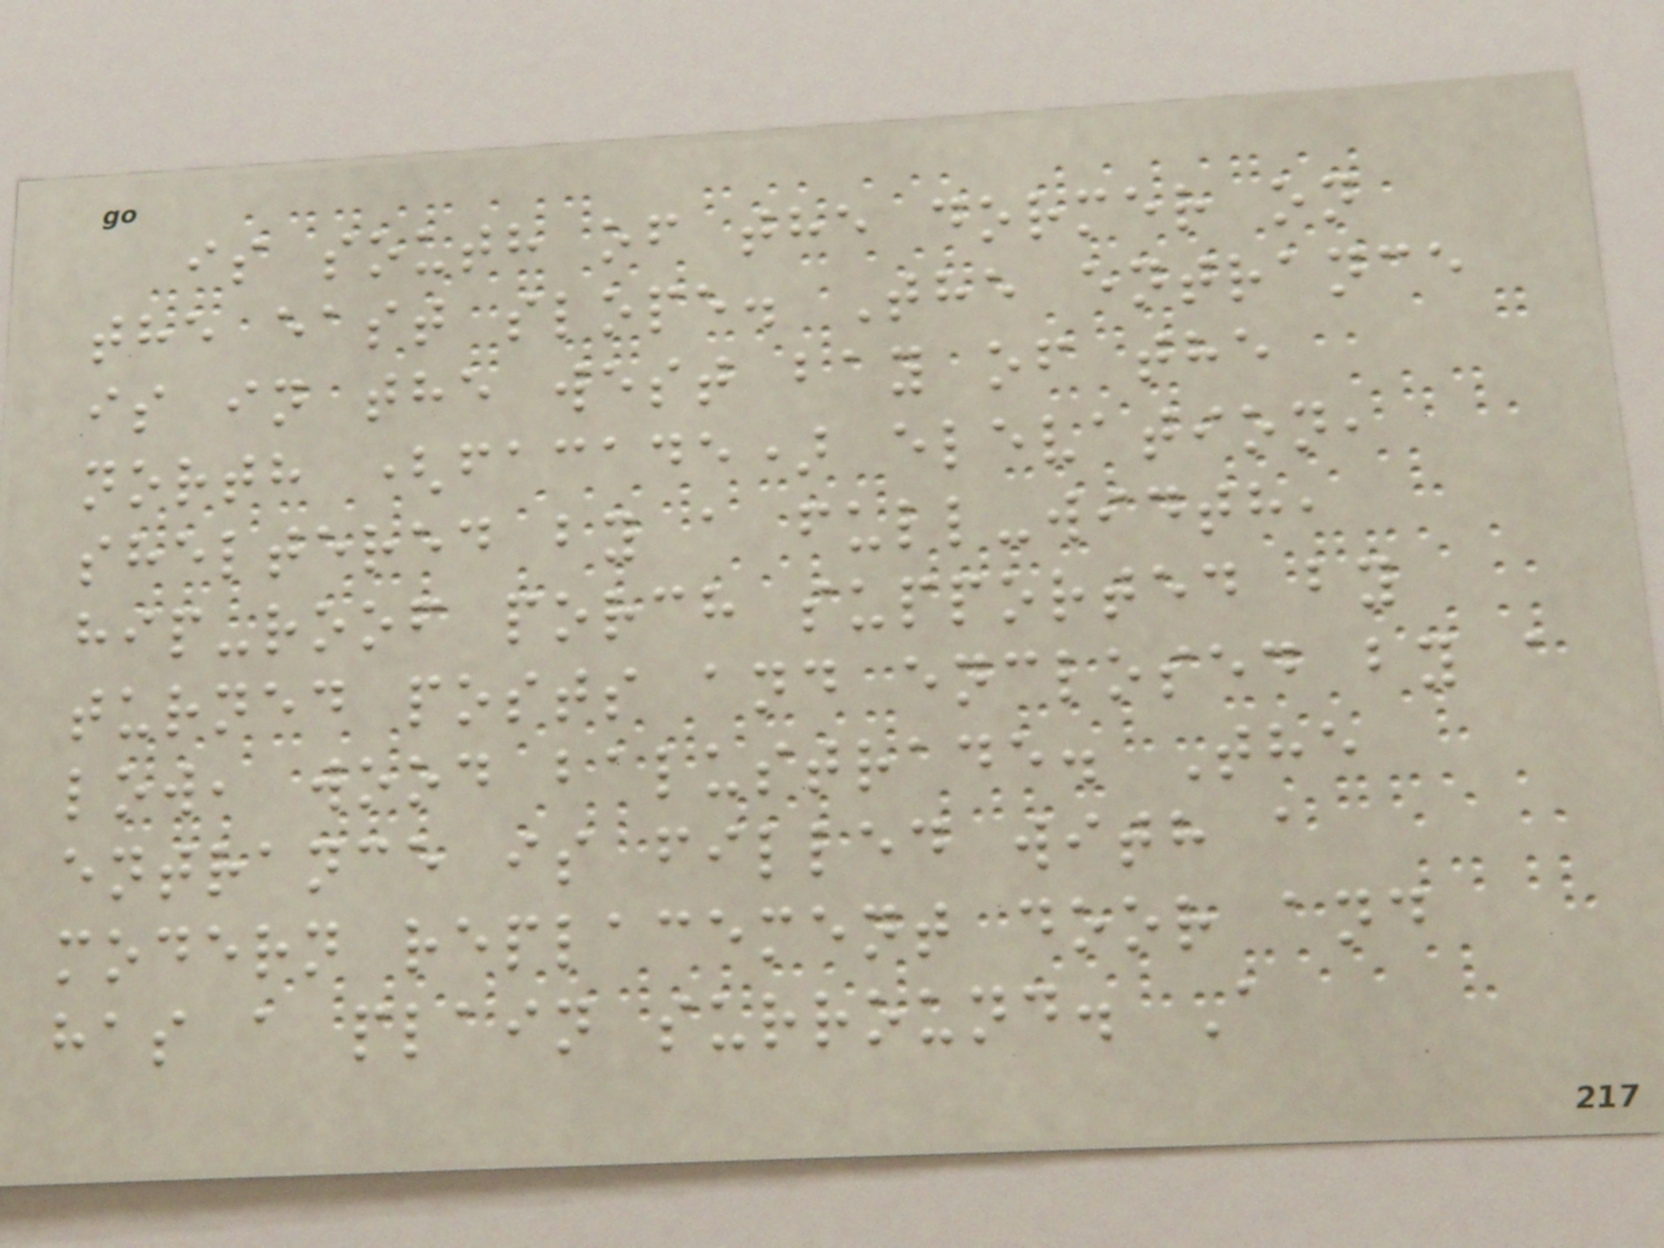is south of the dormer on
the east slope. The entrance
is in the west bay of the
north (facade) elevation,
sheltered by a full-width,
hip-roof porch supported by
turned posts and enclosed by a
low, wood balustrade. The
entrance is filled with a
modern replacement door and
has a plain surround. A
